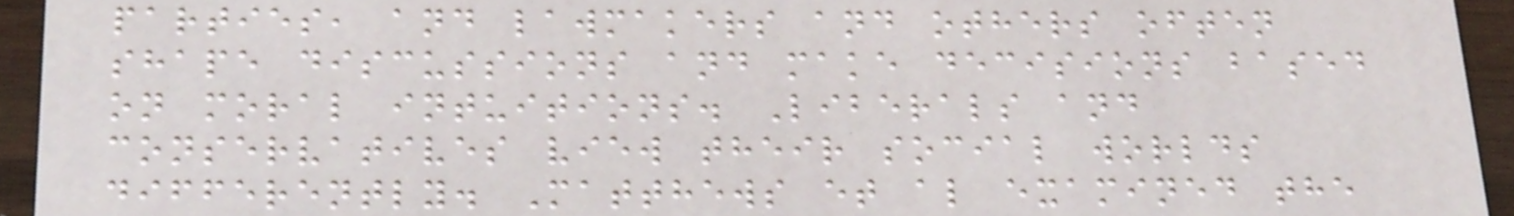parties, and lawmakers and others often
shape discussions and make decisions based
on moral intuitions. Liberals and
conservatives view their social worlds
differently. Matthews et al examined the
